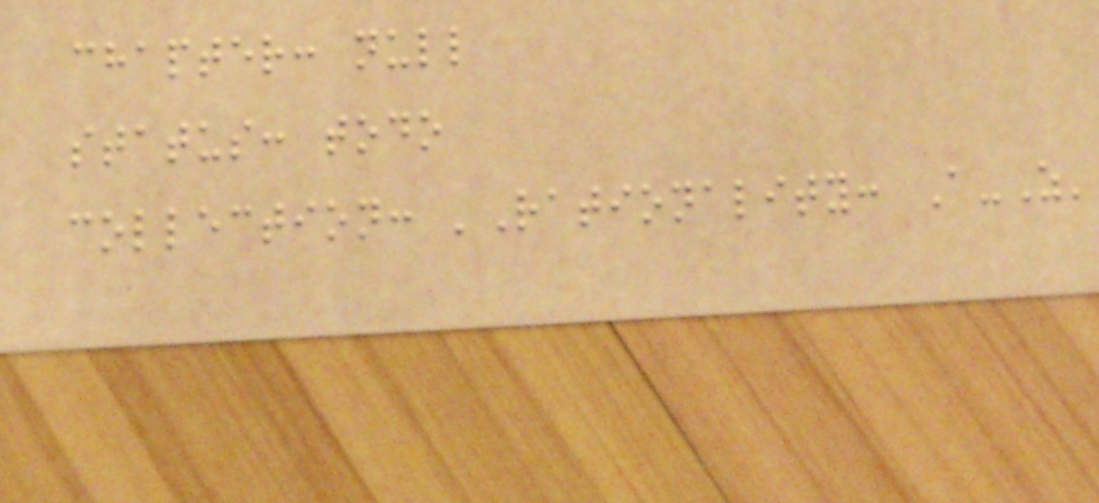chapter: null
status: todo
collection: 'Rationality: A-Z'
